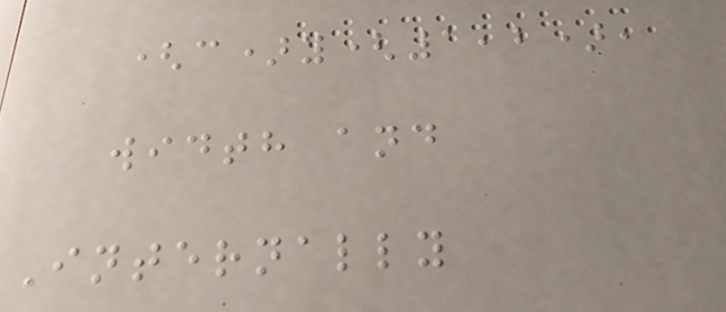(c)y(1,2),
width and
Internally
